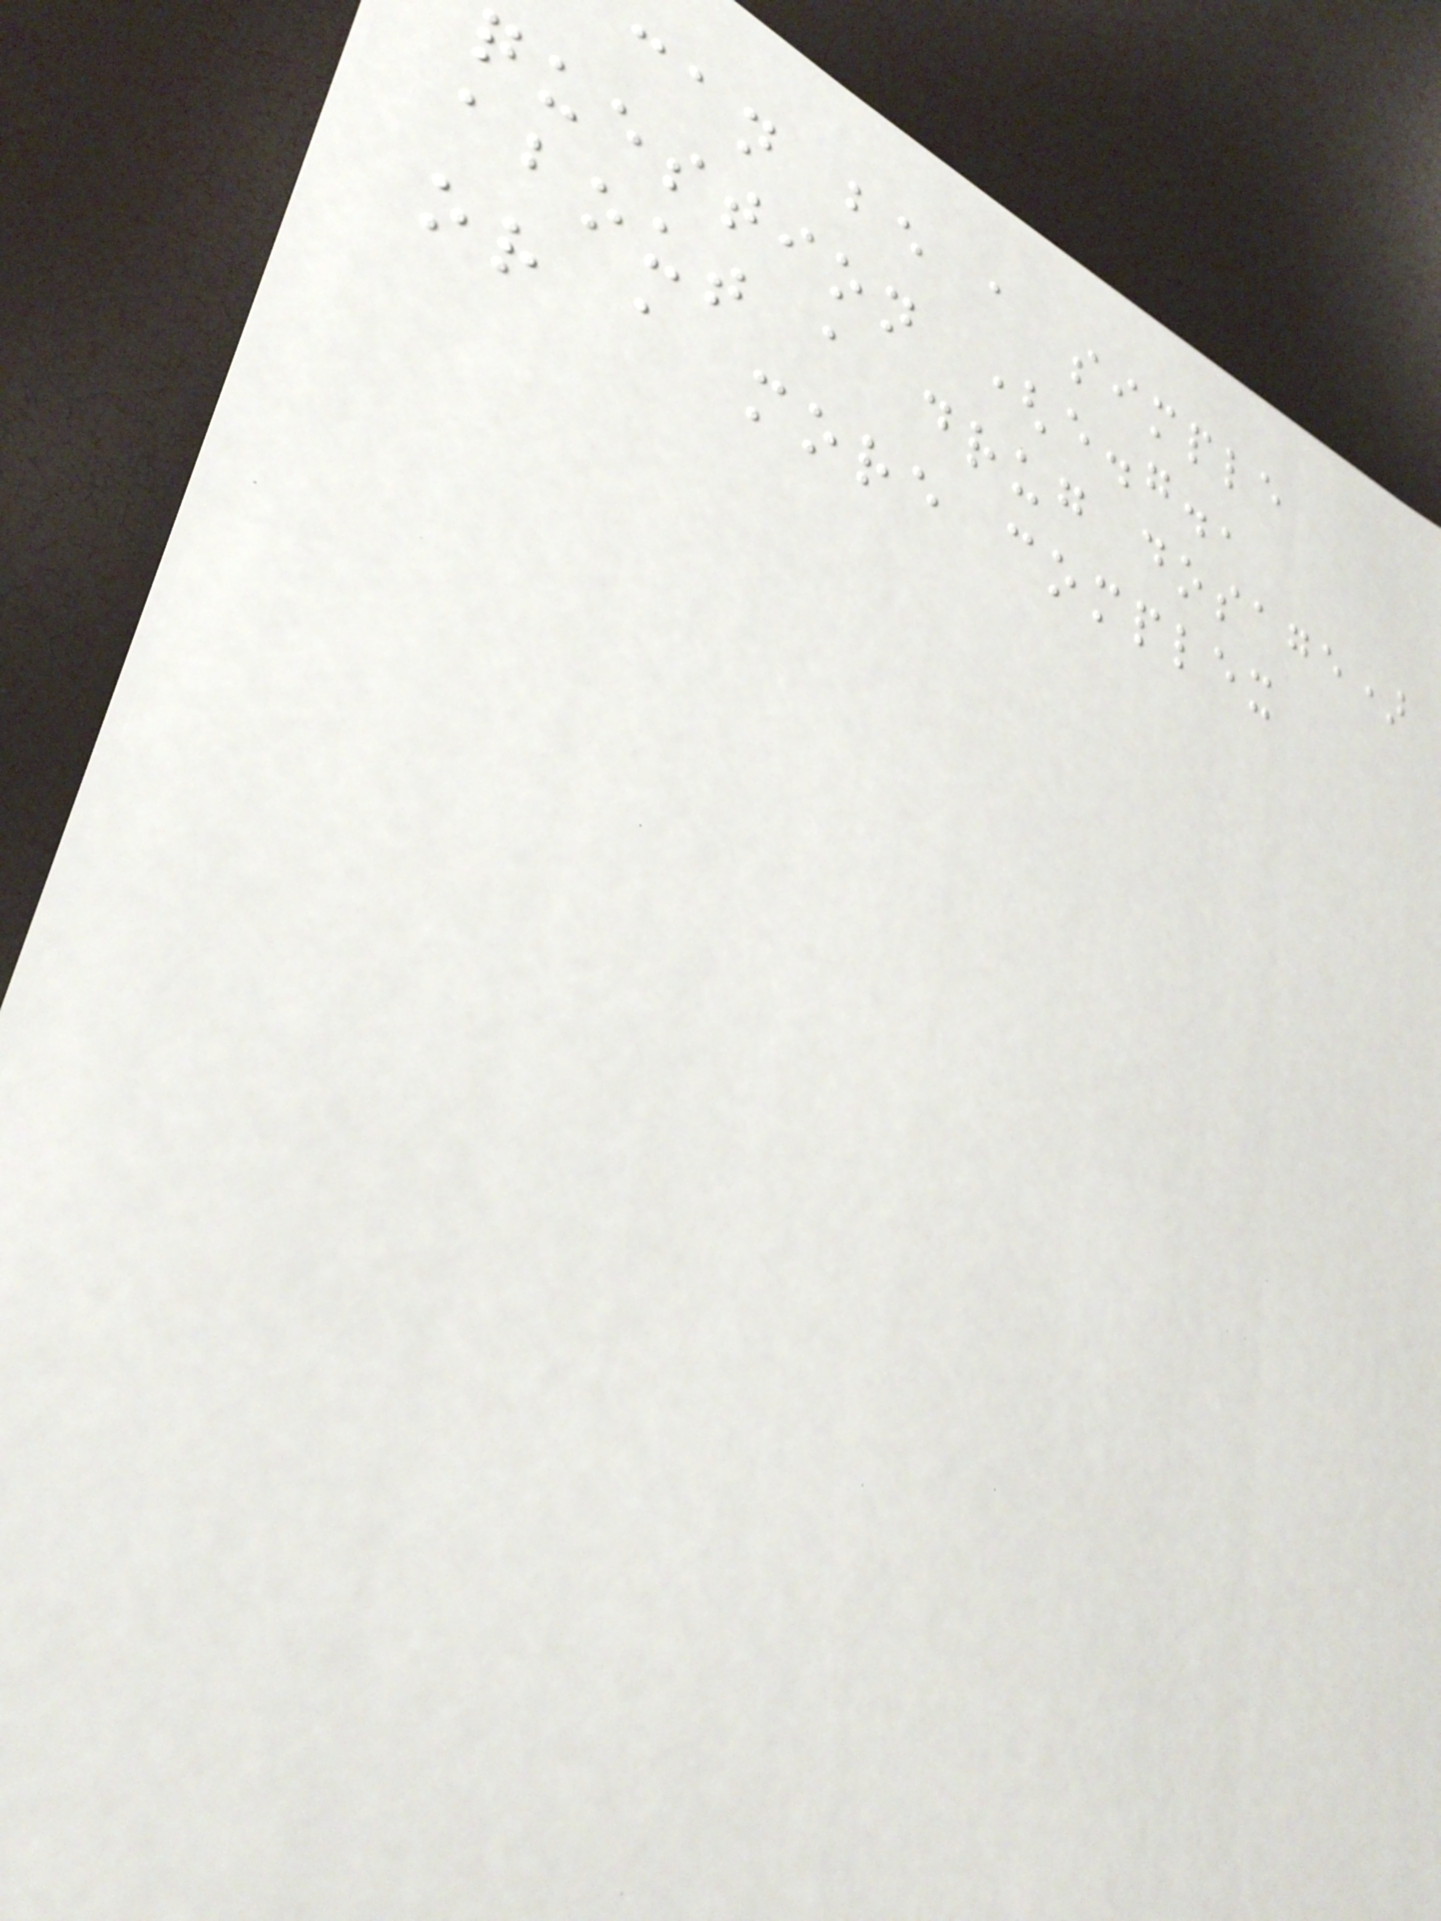can be a simple
question (e.g.,
about a drug dosage)
or a more complex
